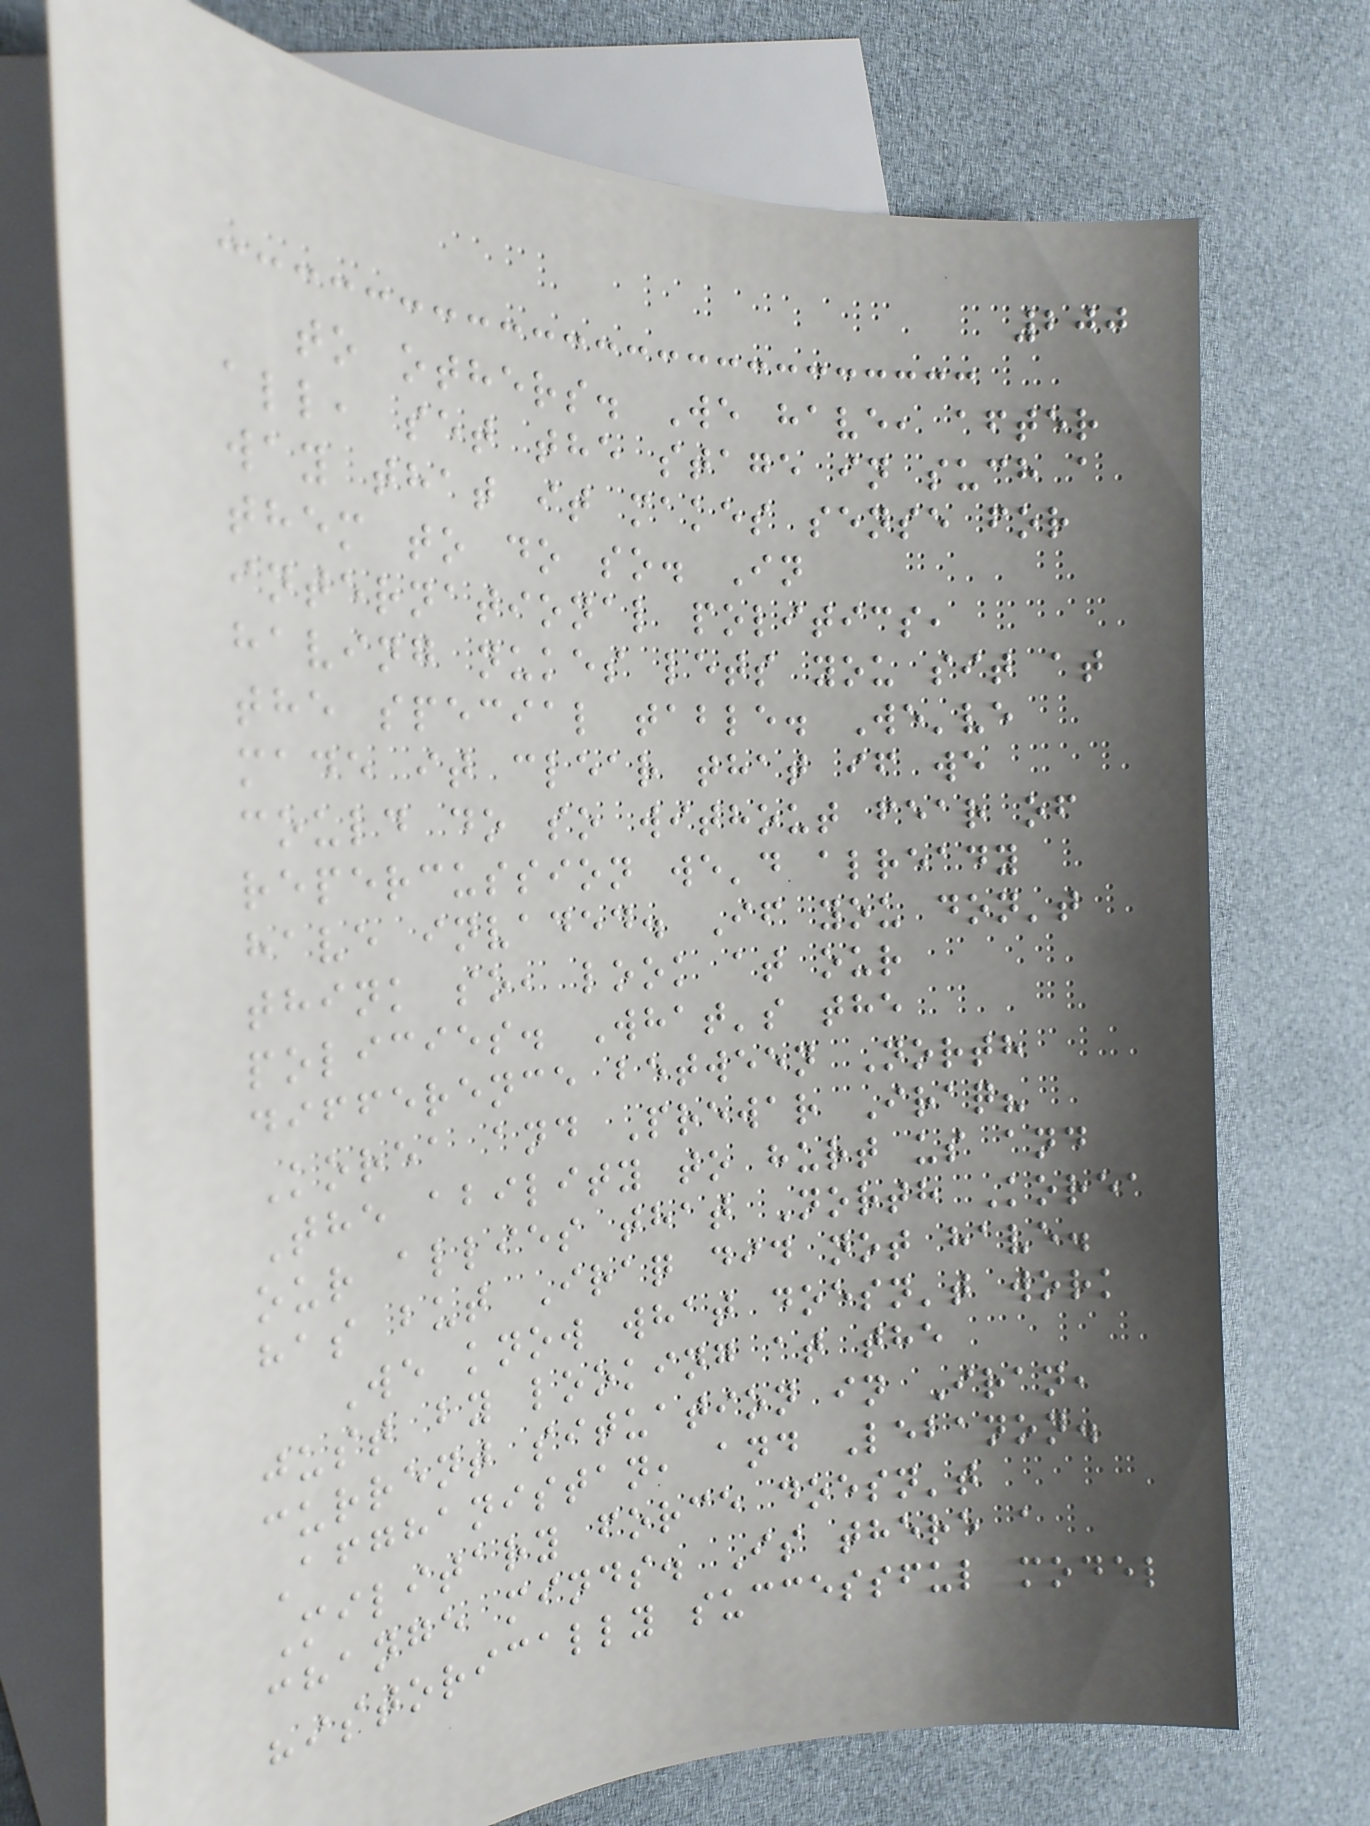200
to others. We have, after
all, set the stage in such a
way that it makes sense for
them to do so. In
international politics,
having nukes lets you sit at
the special table. We've
made it clear that if we
could do so without fear of
repercussion we'd already
have invaded. If you don't
think so, look at our
policies. What's the
difference between North
Korea and Prewar Iraq?
The ability to hurt us and
our allies that North Korea
has but Iraq did not have.
We know what doesn't work
just by looking at the
current situation in Iran,
Afghanistan, and Lebanon.
Military force doesn't
change minds. Is there a
historically successful model
